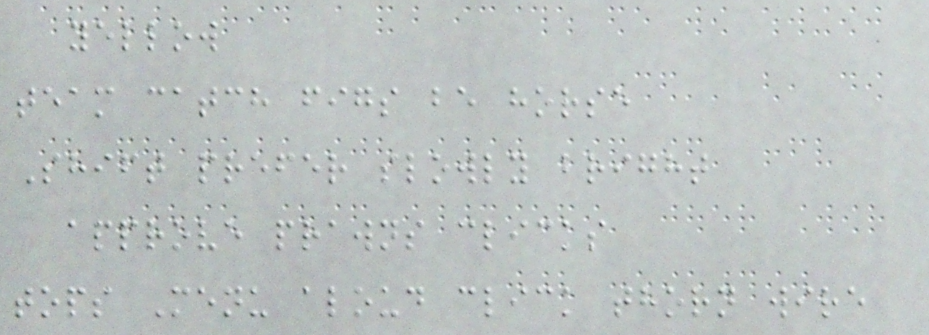yellow
team catch figs be horse
Shift prefer slowly bright
approve prawns clicks
tops Menu aloud click thorn wire
